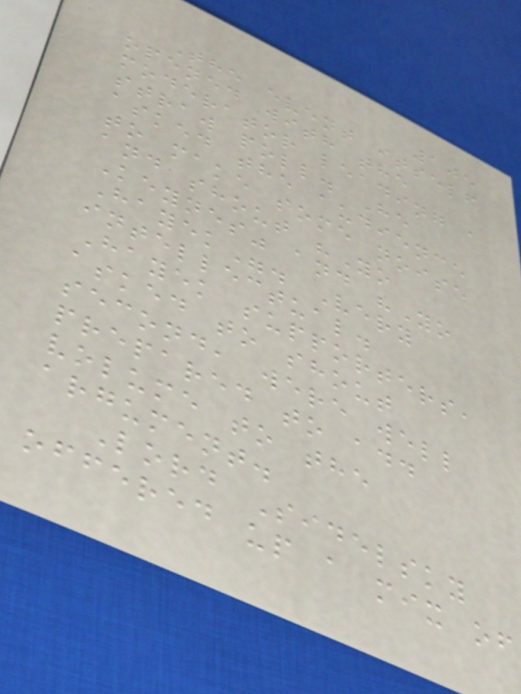105
The event itself
opened with the
moderator leading a
straw poll. He
asked the audience
to make some noise
and shout "Yo
Keynes" and "Yo
Hayek". Very
intellectual.
Hayek supporters,
asked to shout
second, were well
prepared to add
volume to the
argument.
Lord Sidelsky
offered up a mix of
